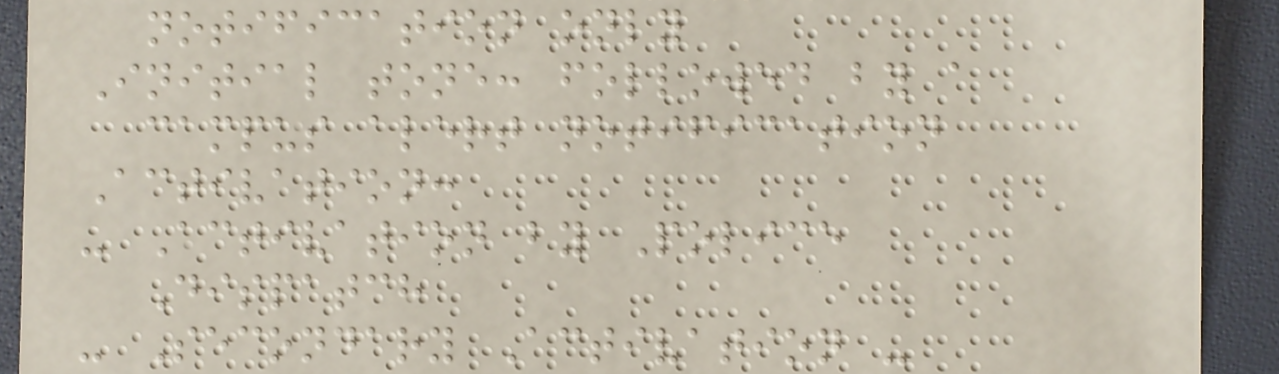notification only
Initial tone: followed by a
campus alert notification
Activation:
- Activation by Police
Dispatch
- Secondary Activation -
